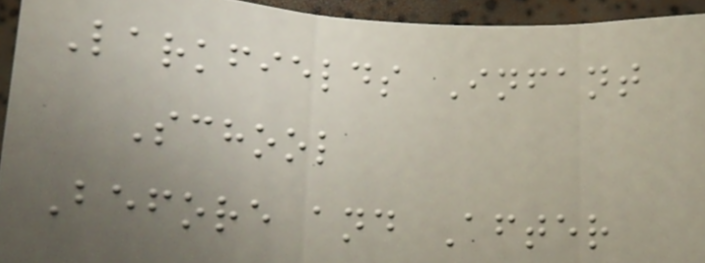Larkfields Infant
School
Before and After
